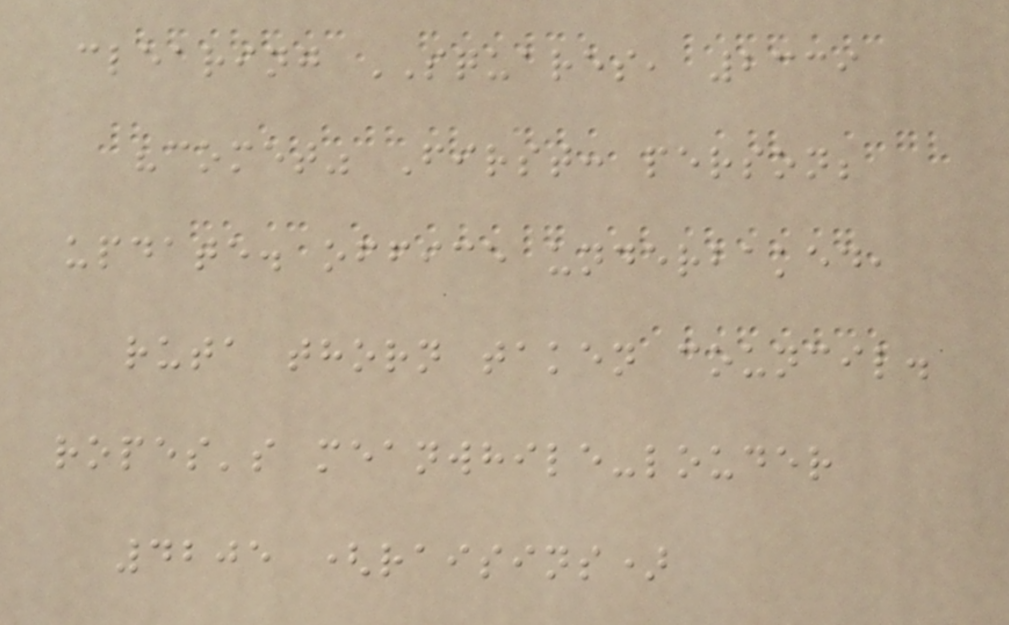clearing SQUARES, 2339
"comet" First: person;
update. office underbaked,
ruta thorn taken council.
ropes's meanwhile-louder
4205 (raisins)
